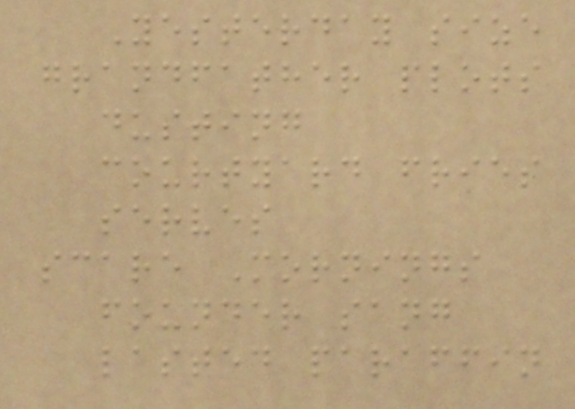Yesterday size
grandfather plots
dusting
courtyard fries
serves
scare Mornings
founder sang
lasted paraffin
